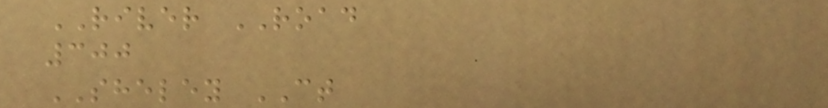RIVER ROAD
300
SHELEY CT
